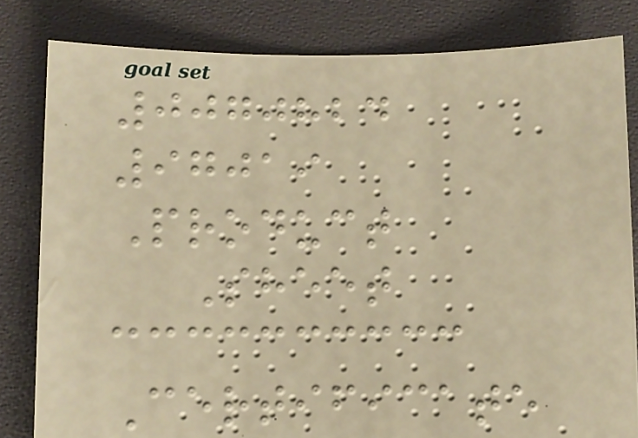0070824
97019
Product
Sheet
Certificate
